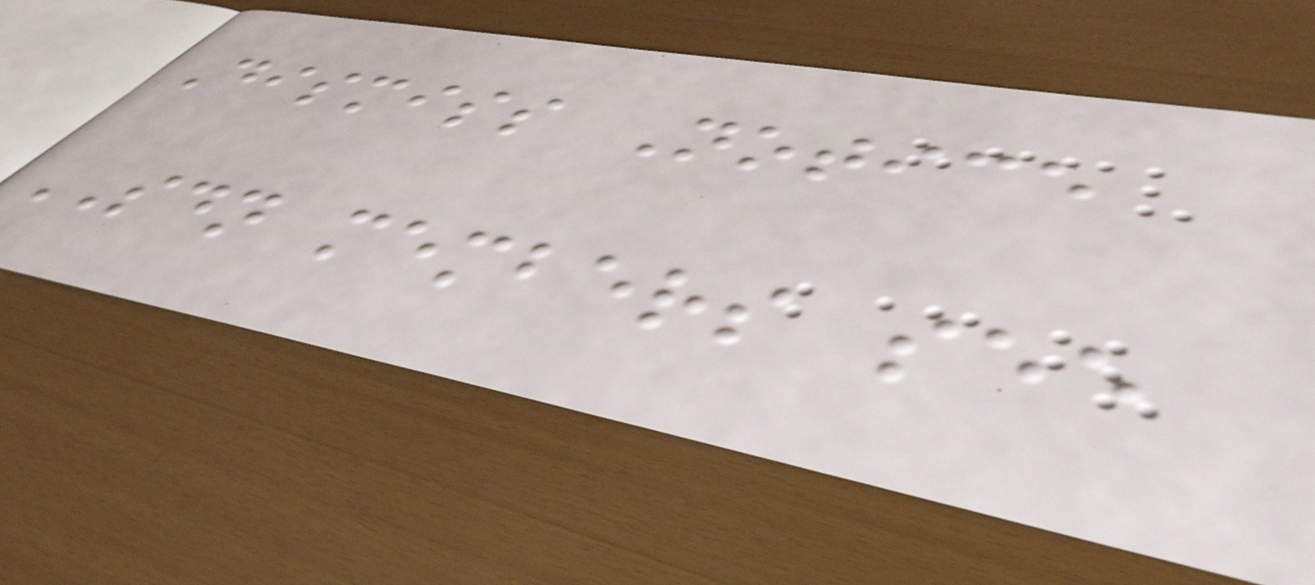Dismiss Notice
SDN members see
